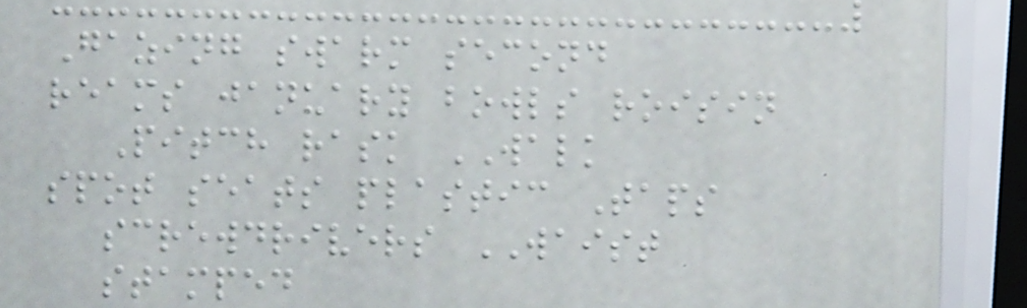Gazing swarm second
reams january bowls roisin
Pitch rask WALK
spot seats plastic Taps
screwdrivers WAIST
stamped
